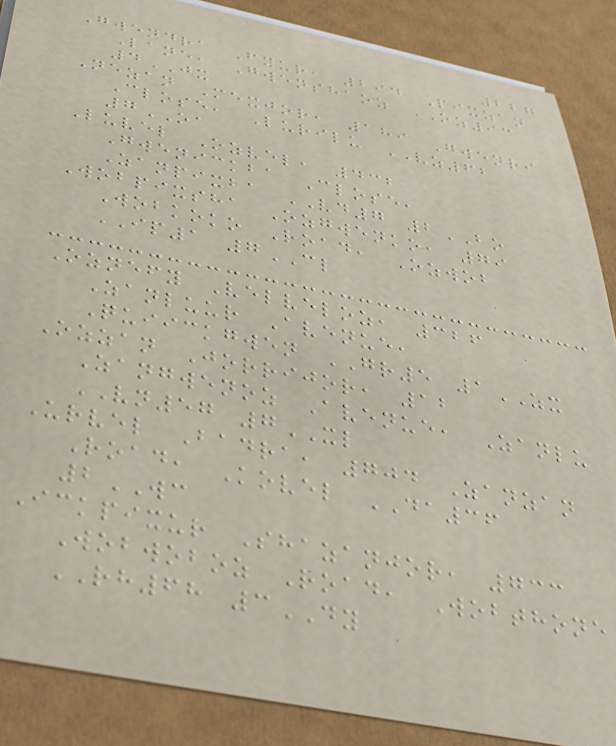227
Gwendra Fyur, 294 Pixzan
Lane, Gwenshaoz OZ93
4JX
Nezan Mexjor, 189 Gwenri
Close, Lurilu VZ62
7OA
Luvel Ozvel, 432
Gwenickba Close,
Zanpixba VD7 2BO
Wobpixsha Ozgwenko, 79
Wobkoko Road, Ozwob
IP1 7CL
Oznefy Velveloz, 326
Zanluur Avenue,
Quiickgwen GR5 1ZX
Ozzan Jorrijor, 12
Zangwenoz Avenue, Zanlu
VN57 7XL
Urvel Badra, 704 Zanzan
Road, Kovel DA36
2WC
Ickpixur Shazanjor, 733
Wobwoboz Road, Wobthone
RH68 3DY
